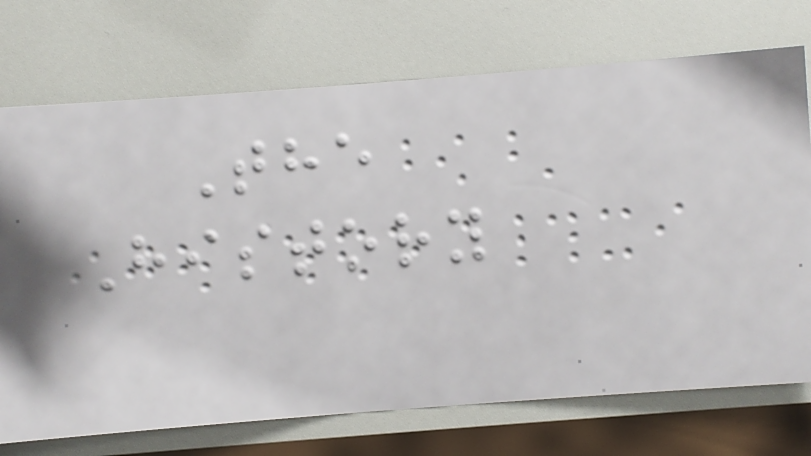The
History
